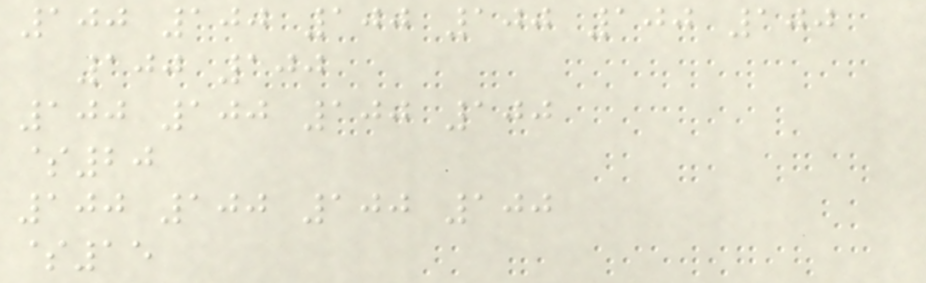100 100 100 100 100 100
100 100
100 100 100 100
$20
100 100 100 100
$15
